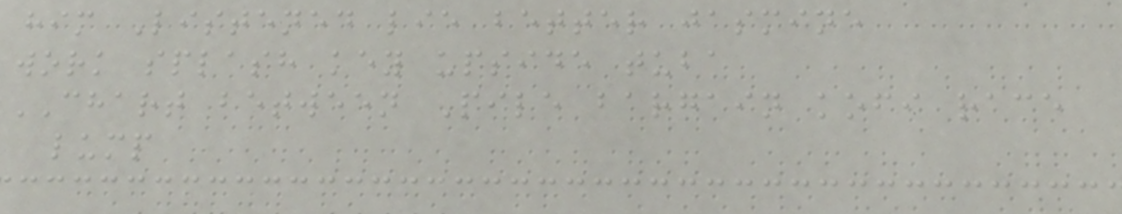him Listened lie better jasmine
work splash key upside tuba
CHART between Pile bargain kofi race
lump
